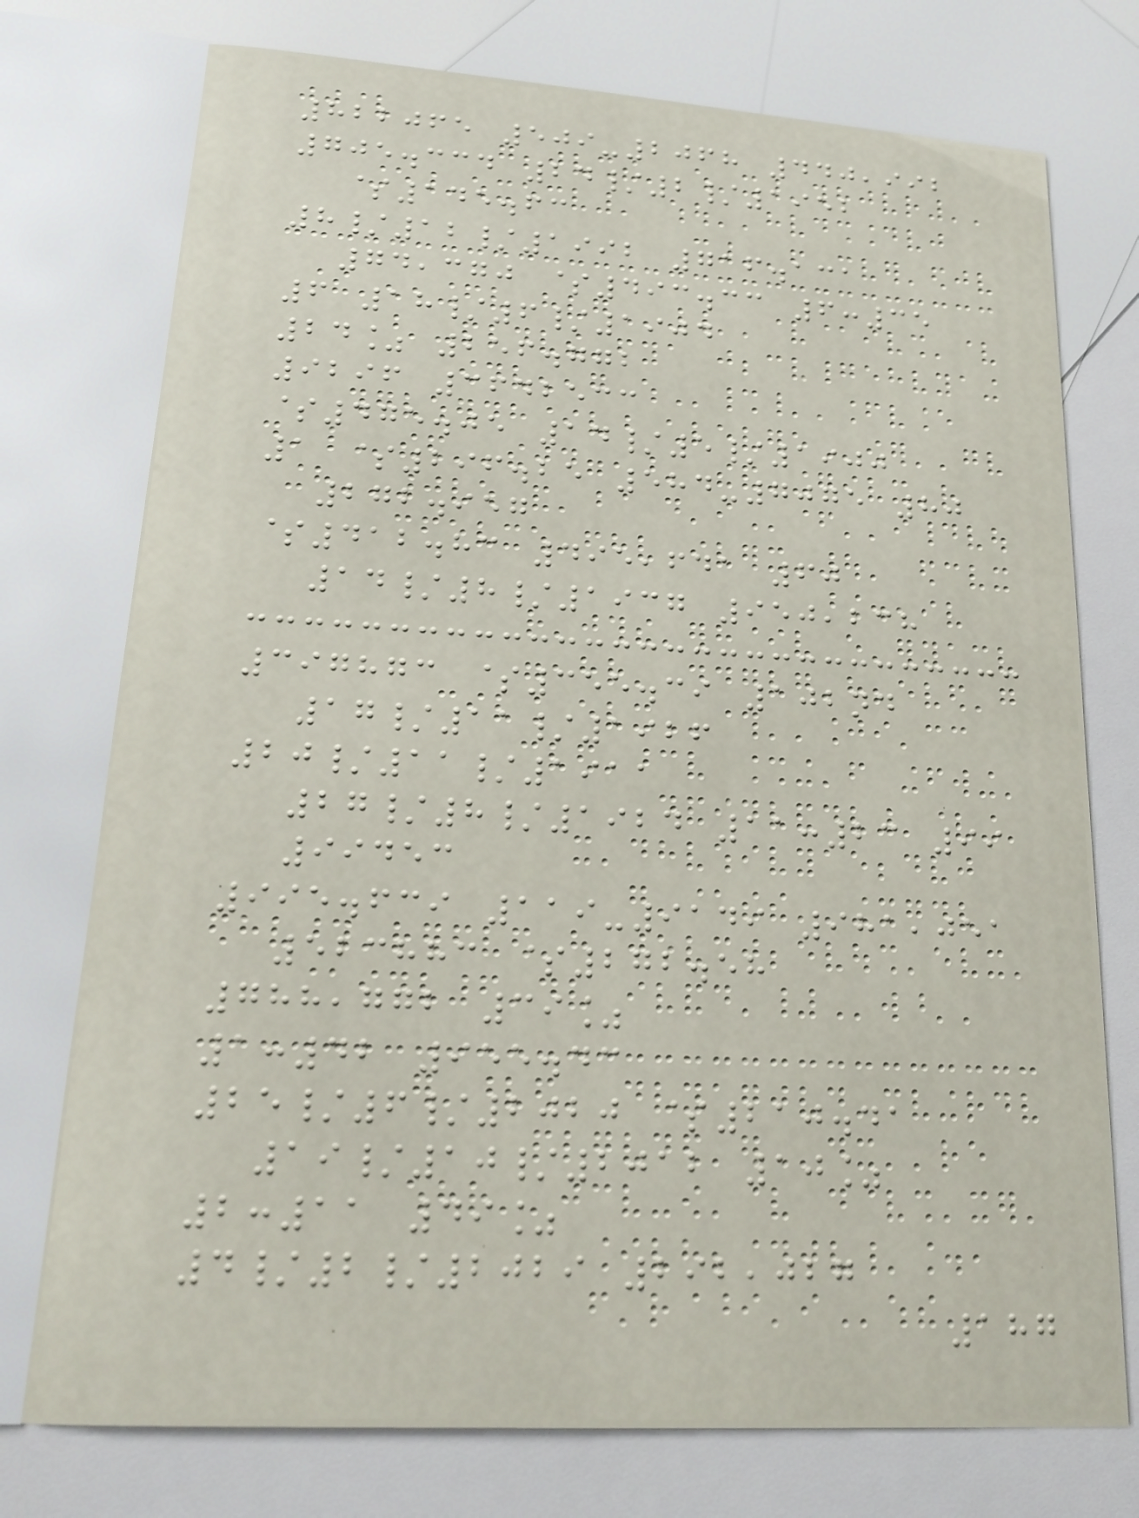822065 509-2068 440,992
705.334 24/2/1952
$145.63
8/12/1992 716.131
74,370 $493.33 6:35
6 18/6/1904
24% 256.772
9296 3642533
$475.05 14/5/1900
1 $296.25 584-7075 80
272.957
$412.83 495,641 60
14/8/1937 950,238
397873 $355.39 102nd
17/11/1926
20/11/1911
27/8/1924 11:23 99
99453
995.639 119-9149 981,051
523883 $272.58
788,772 39%
1:42 955.43
25/6/2020 $210.41
19/10/2012 10%
2:11 49%
4/2/2029 292,027
187
